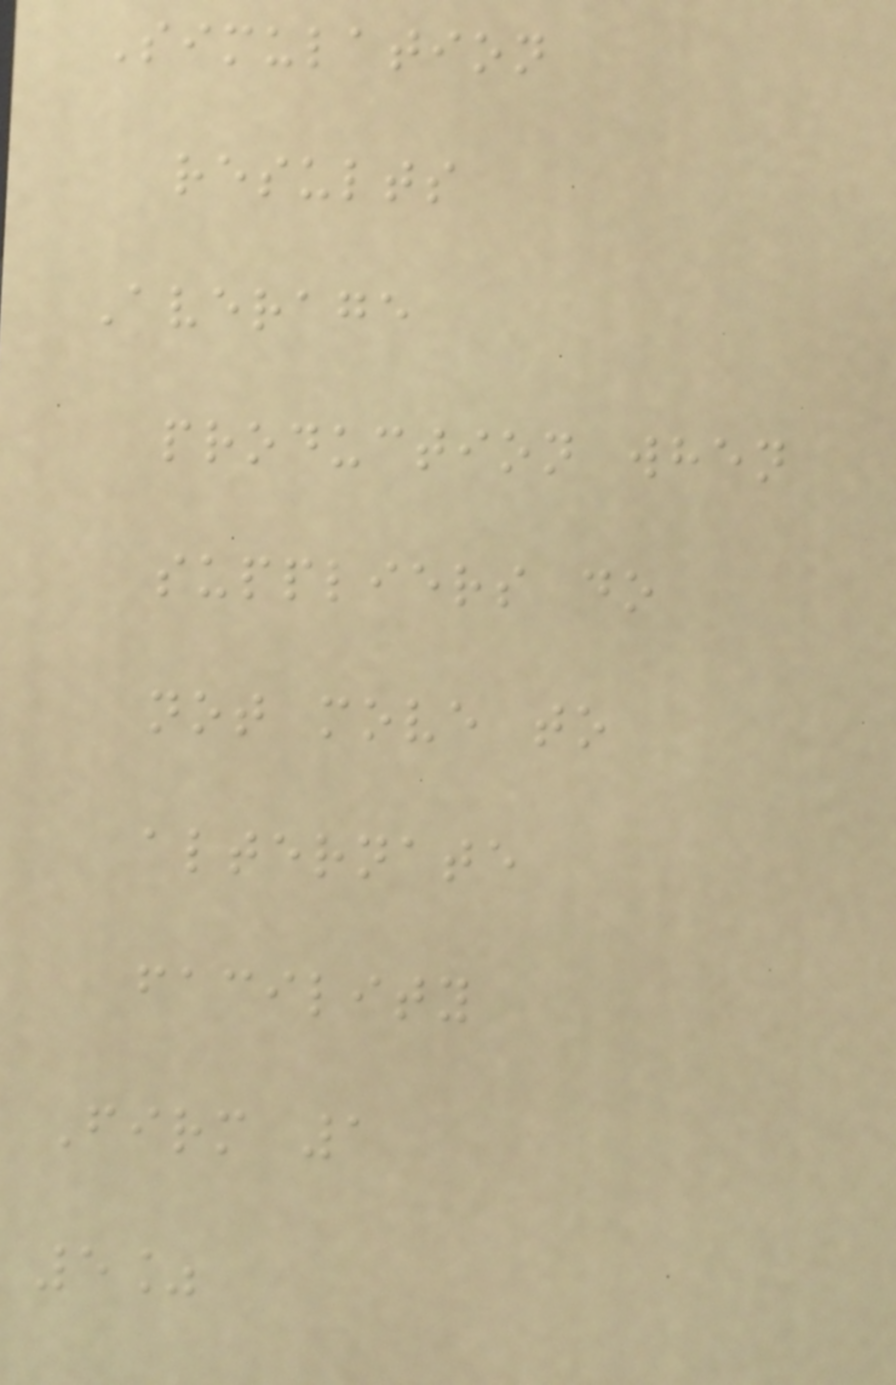Simulation
results
Average
production when
suppliers do
not move to
alternate
facility
Firm 1
5%
